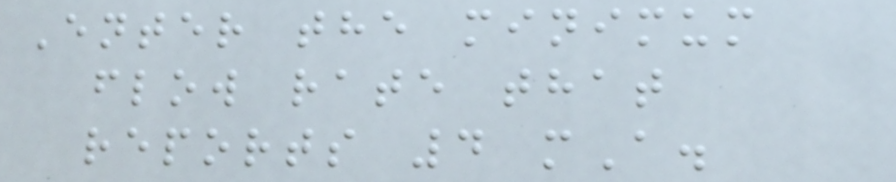Enter the minimum
flow rate that
reports 4 mA.
